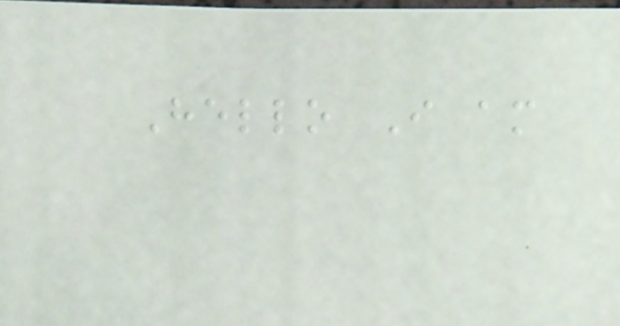Hello I am
